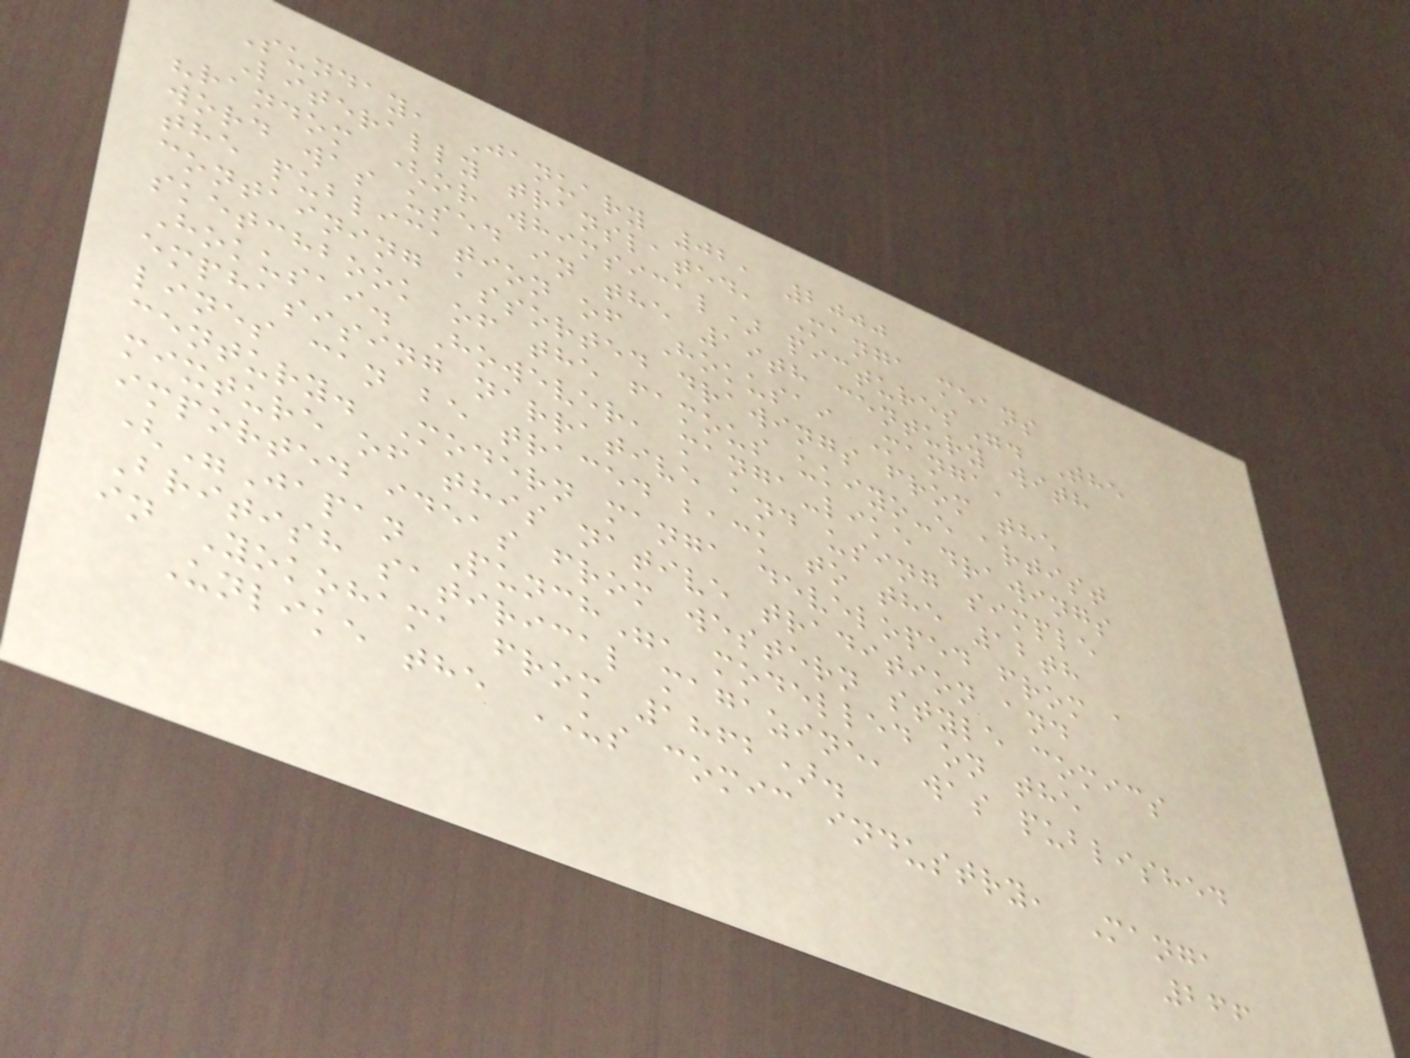Sunday, January 02, 2000
Literally translated, Manga means
"random (or whimsical) pictures". The
word was used in the 19th century with
the publication of Hokusai Manga,
containing assorted drawings from the
sketchbook of the famous ukiyo-e artist
Hokusai. However, manga-like drawings
emphasising narrative and using simple
lines can be traced back to the 12th
century. Modern manga developed from a
mixture of this native tradition and
imported ideas from western style comics
("Japan Punch", modelled on the
British satirical magazine, was published
in Yokohama from 1862).
Unlike the US comic industry, Manga
266
